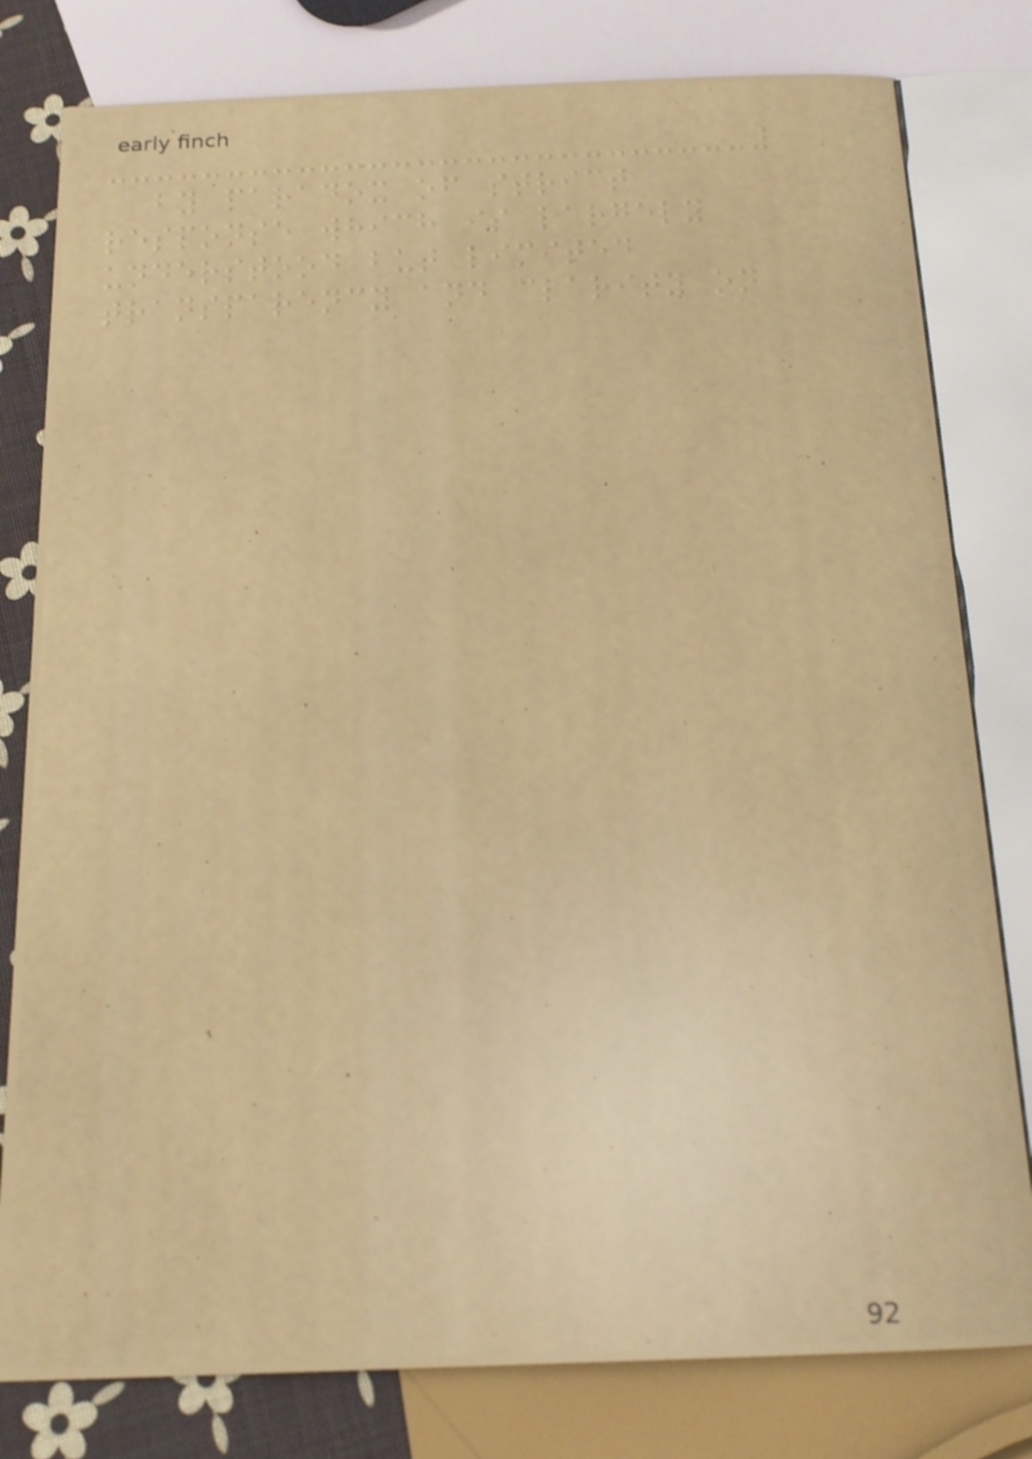by paradox of strict
response which is largely
understood but limited
transparency and clarity on
